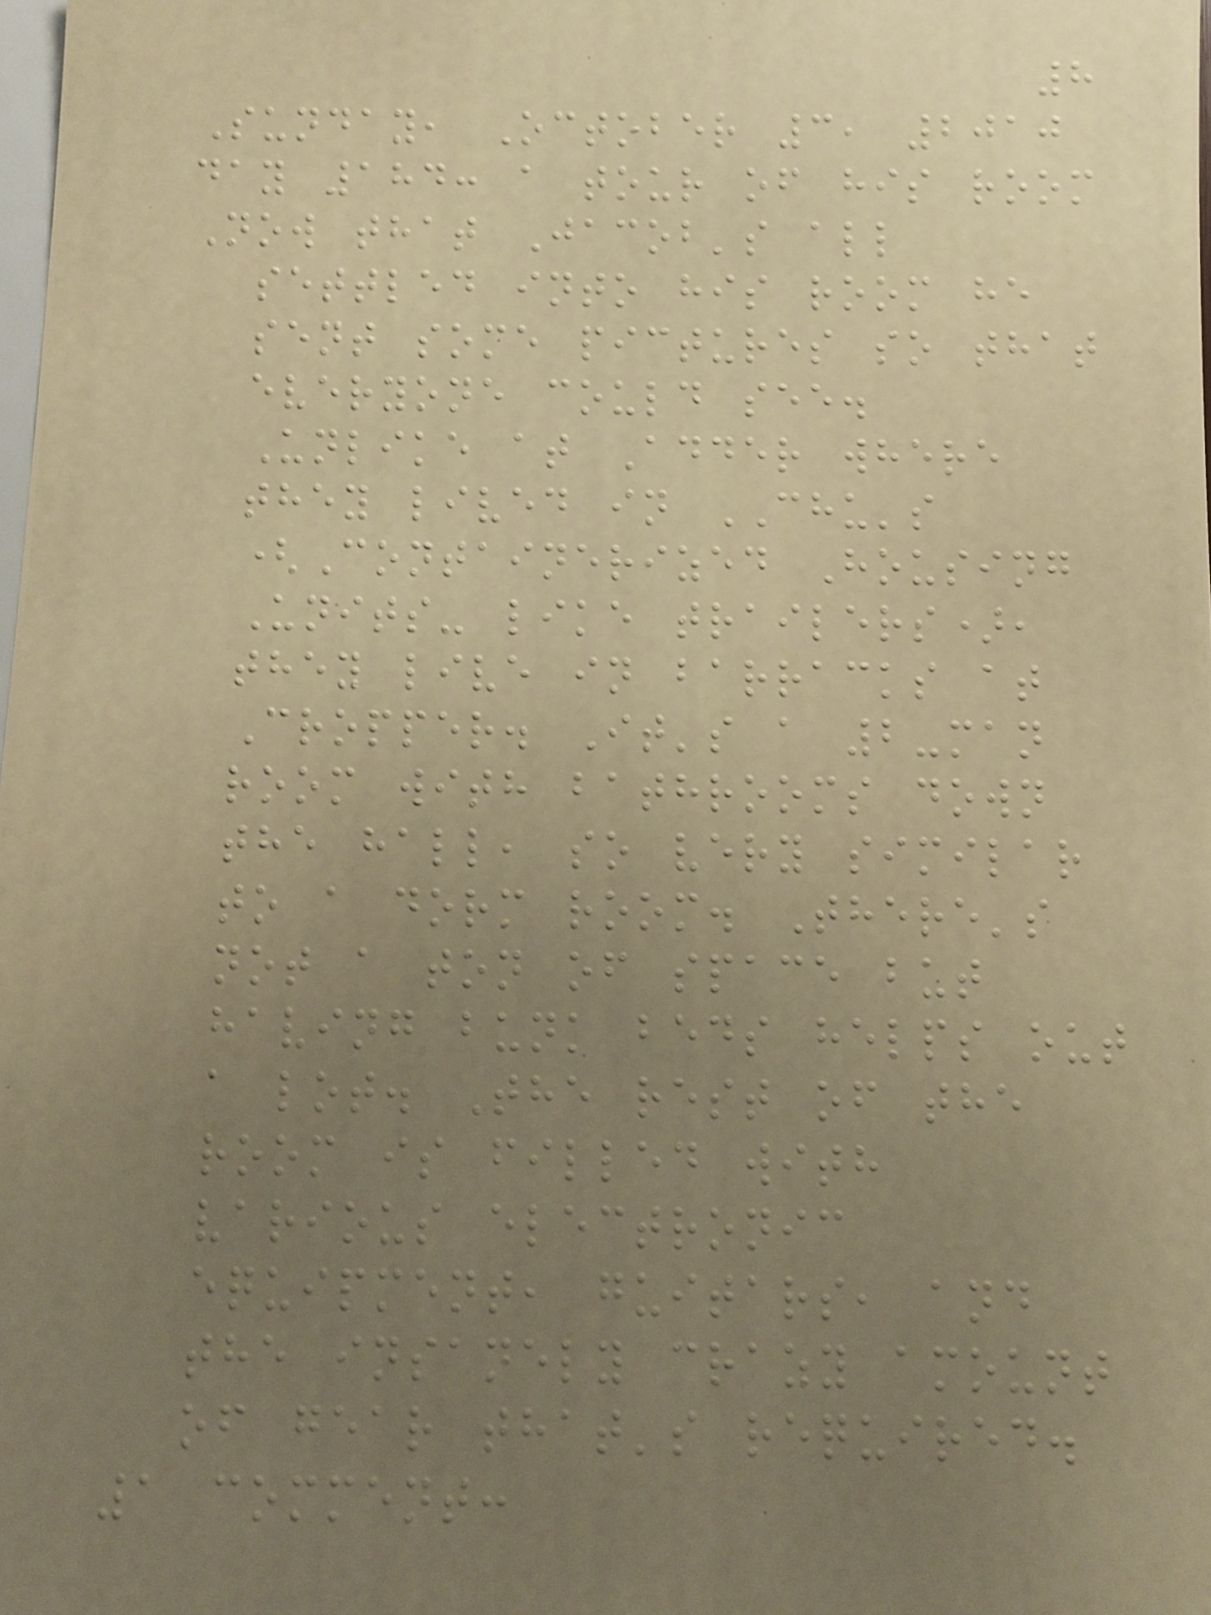8
Sunday, October 3, 2010
day 184: a tour of his room
Now that Jacob's all
settled into his room he
sent some pictures so that
everyone could see.
Unlike at Adder where
they lived in CHU's
(Containerized Housing
Units- like trailers),
they live in barracks at
Cropper. It's a 2-man
room with bathrooms down
the hall, so very similar
to a dorm room. There's
not a ton of space but
having bunk beds helps out
a lot. The rest of the
room is filled with
various electronic
equipment, guitars, and
the insanely crazy amount
of gear that's required.
1 comment:
